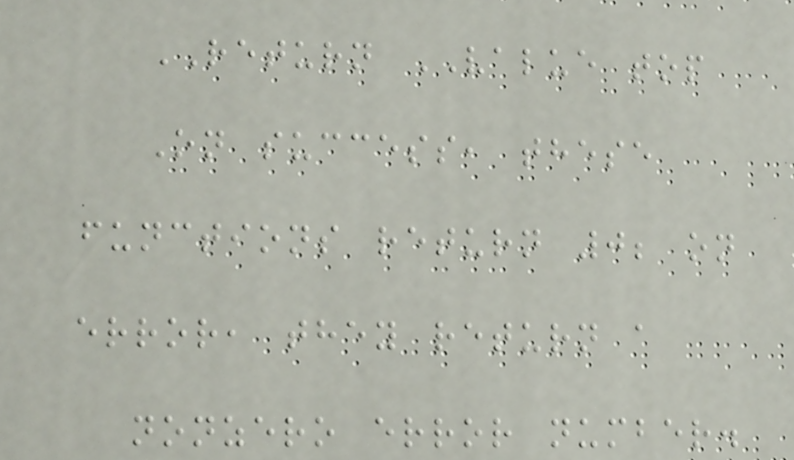RETURN VALUE top
On success, these
functions return 0; on
error, they return a
nonzero error number.
